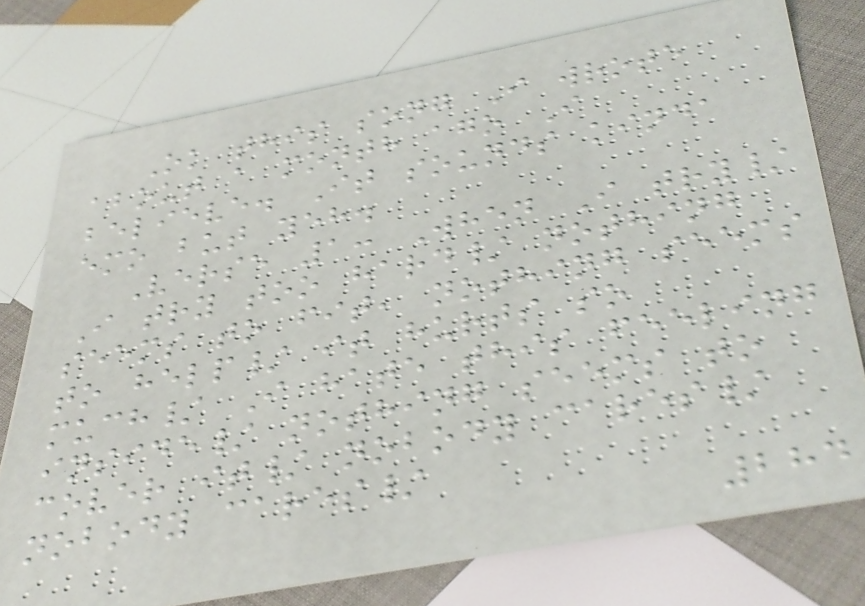Ok this song I wrote
about a month ago I
believe. It sounds kinda
emo but yeh.
Verse 1: When I try/
I try too hard/ nothing
seems to fit, nothing seems
to help/ it hurts so
much/ I hate this feeling
inside/ nothing seems to
cover it/ nobody cares/
nobody cares/
284
